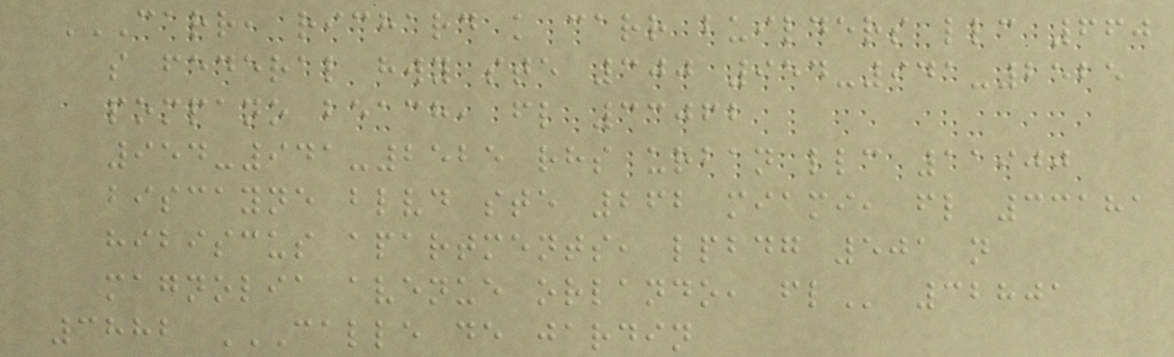CARR, RICHARD K CARR BUILDERS LLC 660
S FEDERAL HWY STE 300 954-941-2525
POMPANO BEACH, FL 33062
954-941-2525 RHS URBAN LLC 11900
BISCAYNE BLVD STE 262 MIAMI, FL 33181
HIBISCUS APARTMENTS, LPBDG 501 N
MAGNOLIA AVENUE ORLANDO, FL 32801
3882 CALLE DE JARDIN
